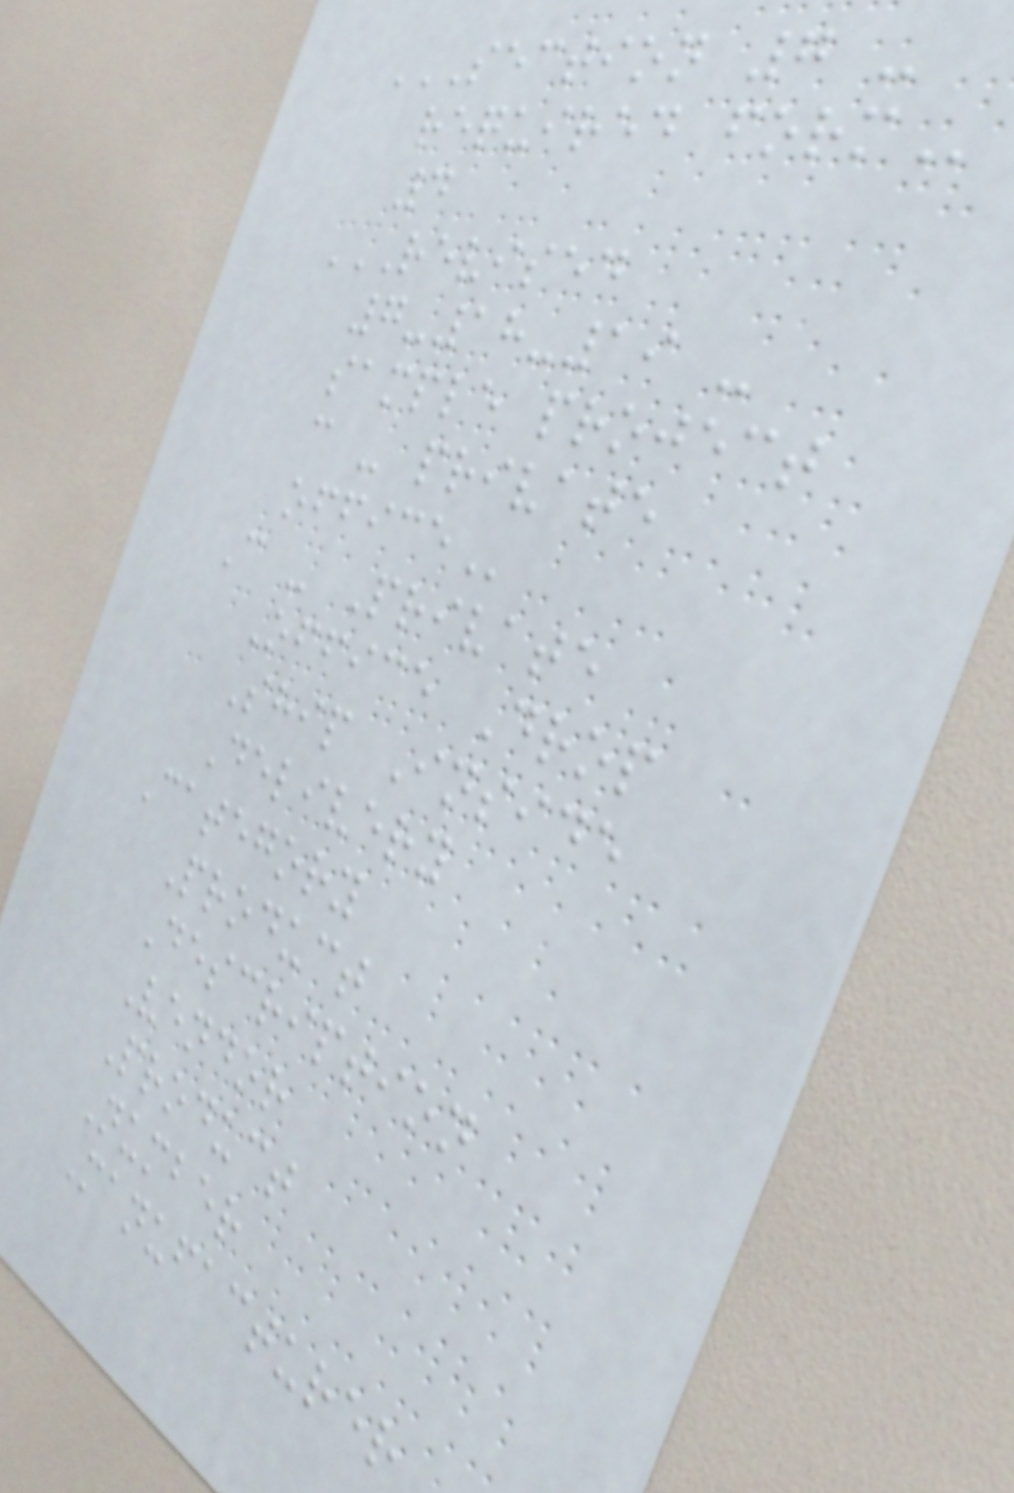SECTION 7 -
REQUIRED FORM
4
REVISED
7-18-19 -
SAMPLE PROJECT
C - PRIVATE
OFFICE
C - Private
Office Drop
Ship Inside
Delivery
Category
Product
Description
Vendor
Product
Number
Manufacturer
